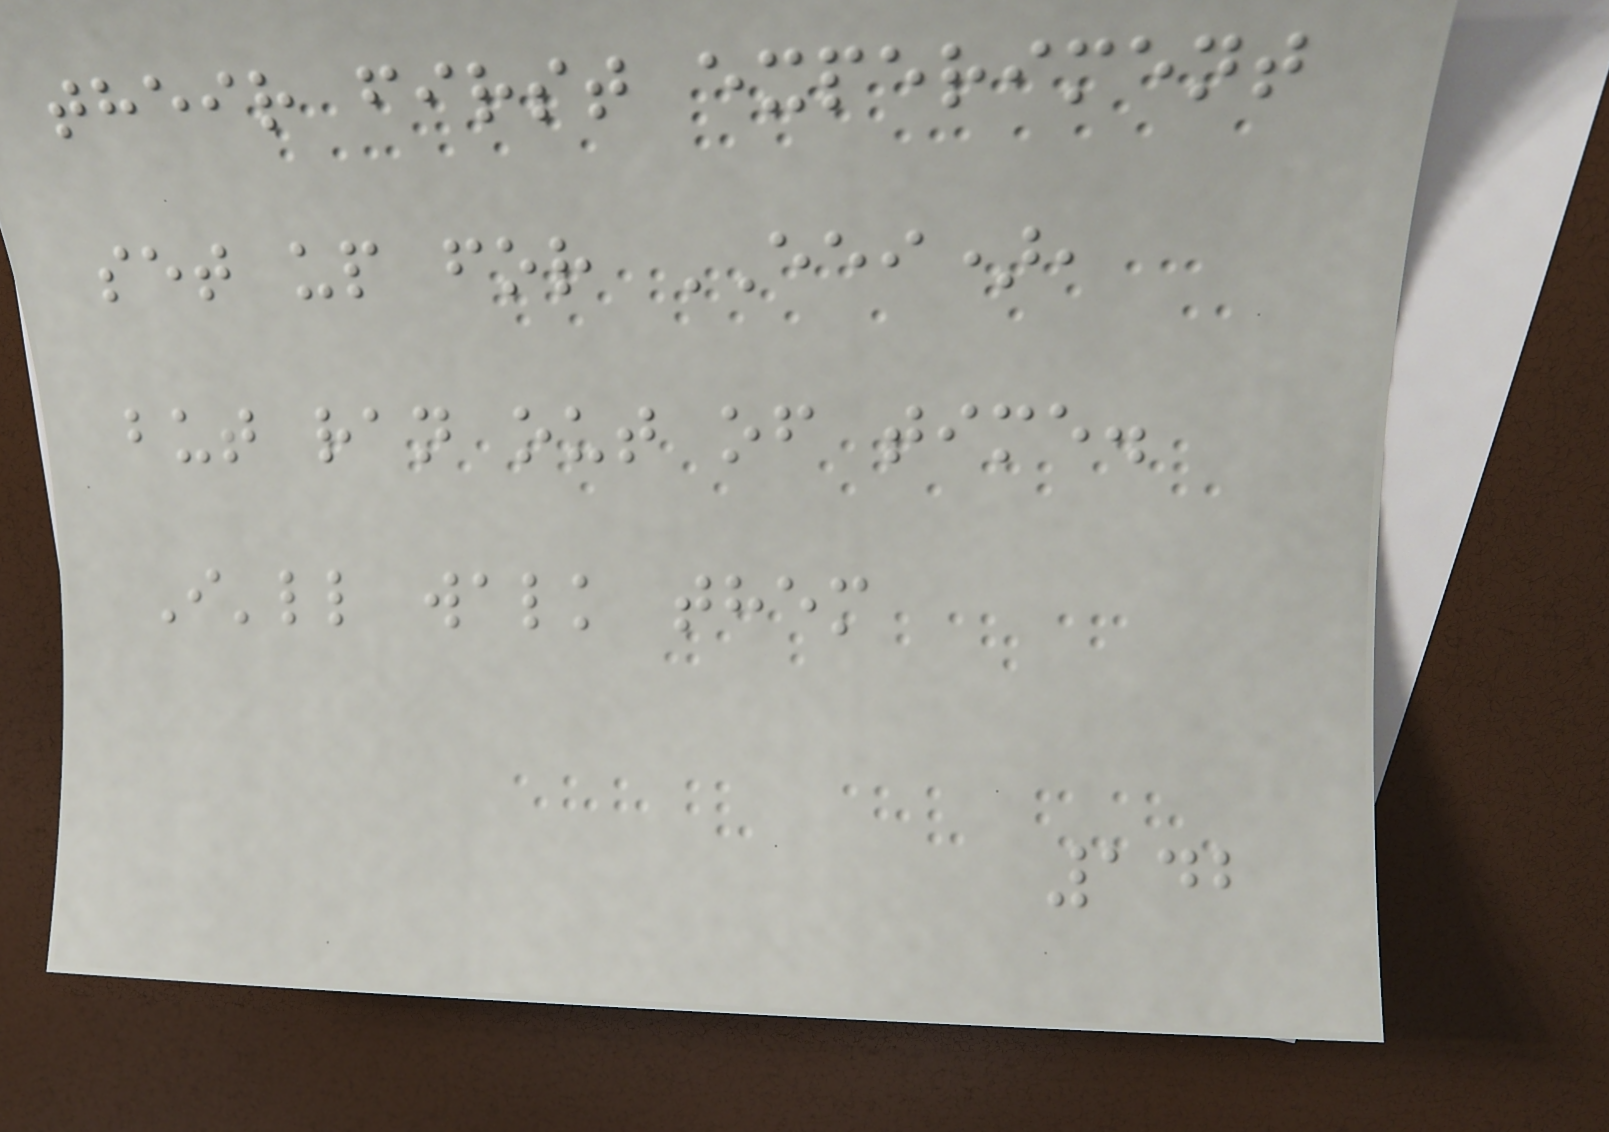their first experiment
set up for EEI),
but ran out of time.
I'll walk them
142
